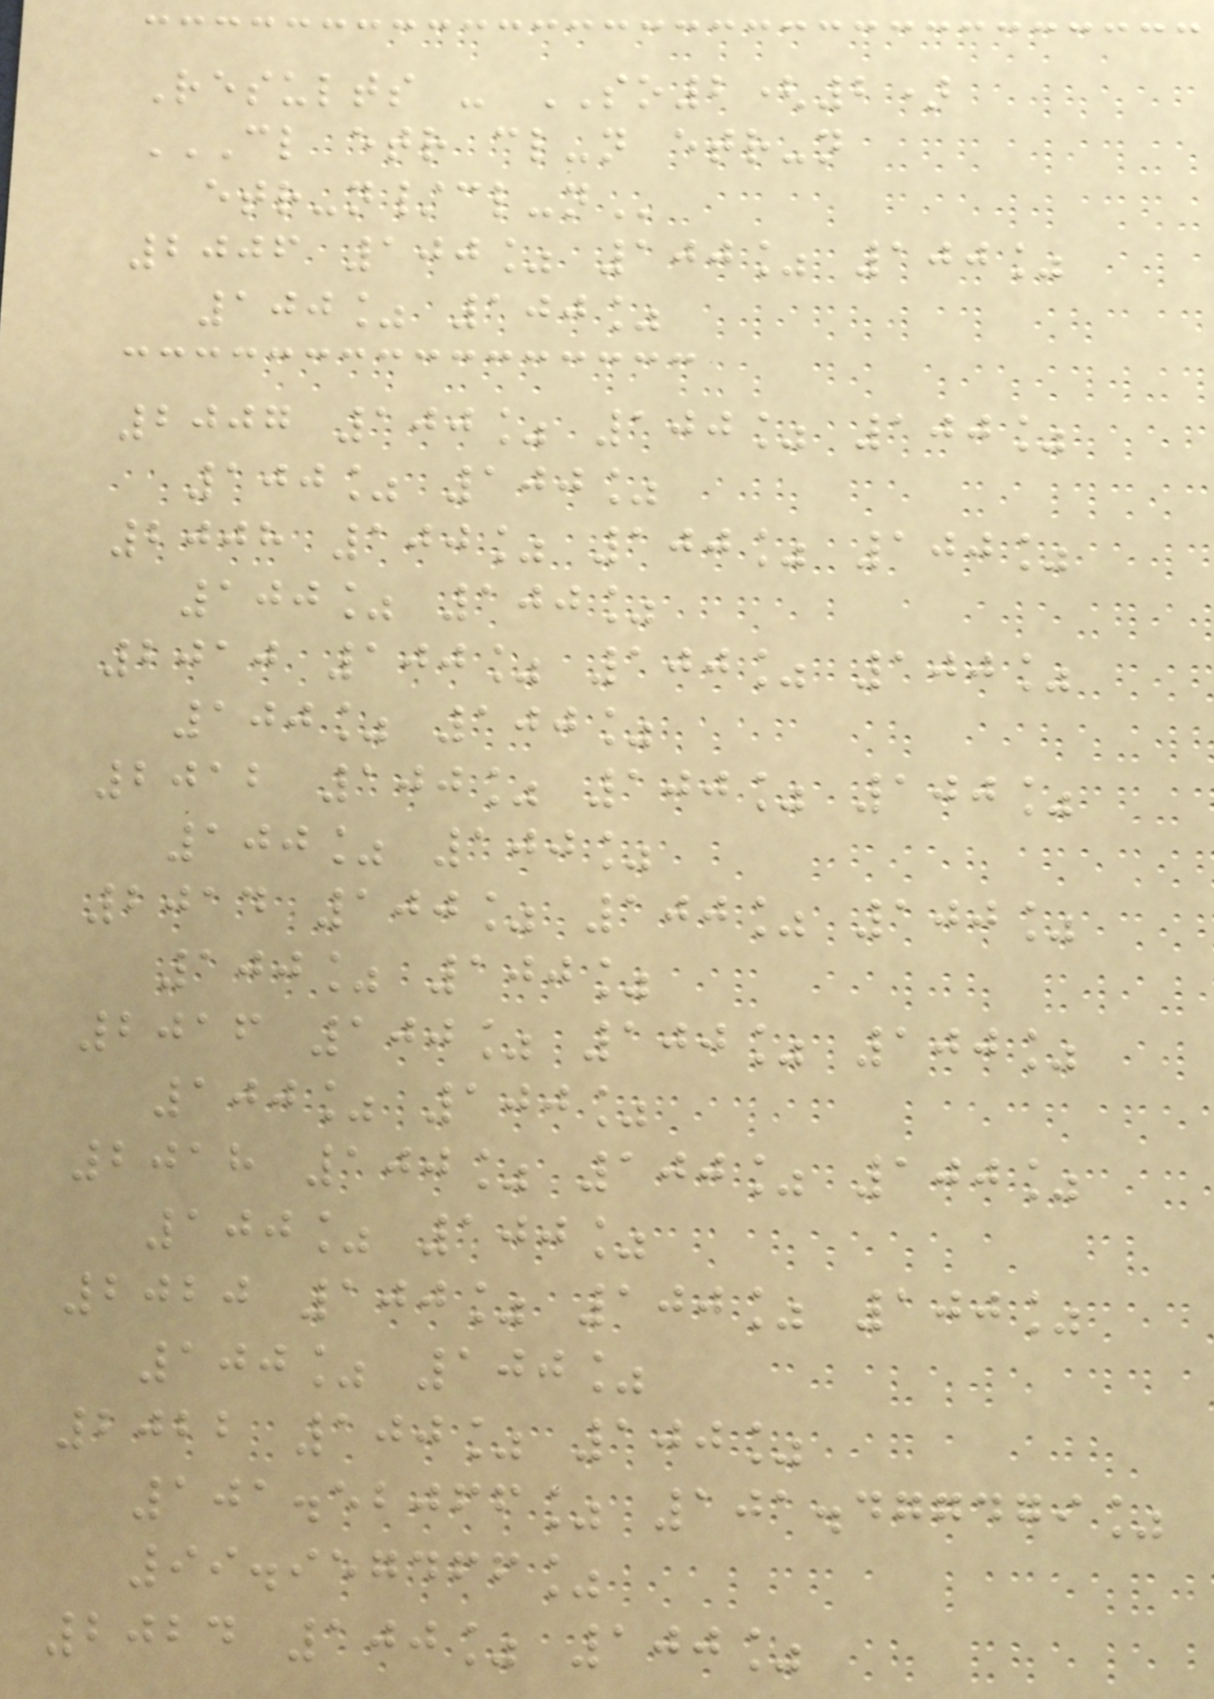Results - SO2(2)
CL ETR CL-N ETR-N
ETR-N/CL-N
2006 100% 100% 100%
100% 100%
2007 100% 100% 100%
100% 100%
2008 100% 100% 100%
100% 100%
2010 100% 100% 100%
100% 100%
2012 100% 100% 100%
100% 100%
2014 100% 100% 100%
100% 100%
2016 100% 100% 100%
100% 100%
2018 100% 100% 100%
100% 100%
2020 100% 100% 100%
100% 100%
2022 100% 100%
101.52066% 101.477479%
99.957466%
2024 100% 100%
